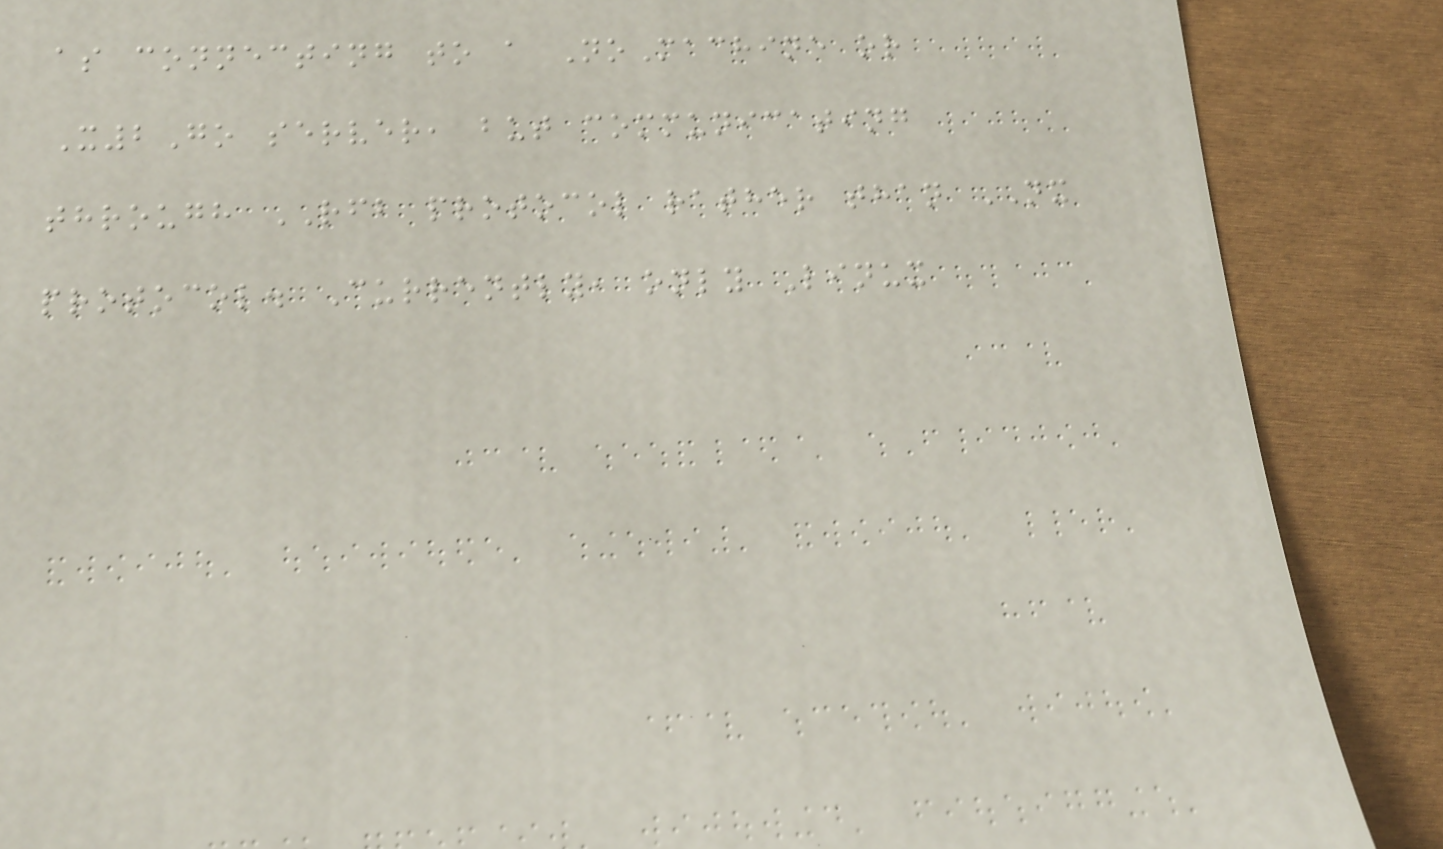as connecting to a NoMachine or
X2Go server, but communicating
through RFB protocol rather than NX
protocol. Currently, only Linux
